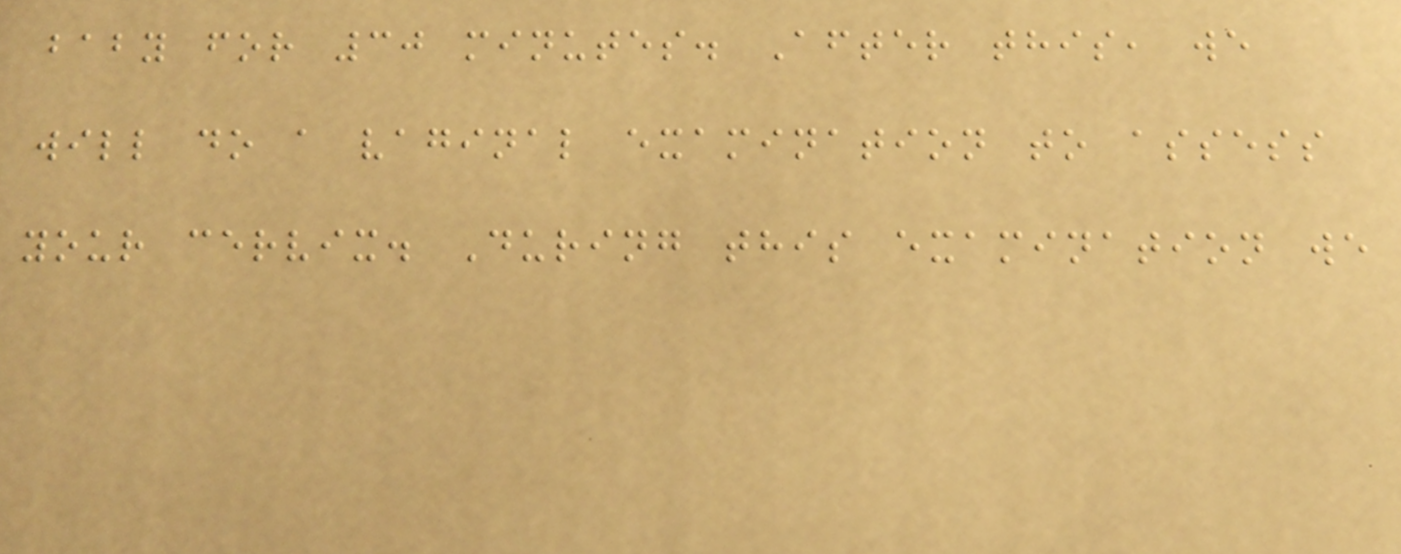baby for 30 minutes. After this, we
will do a vaginal examination to assess
your cervix. During this examination we
